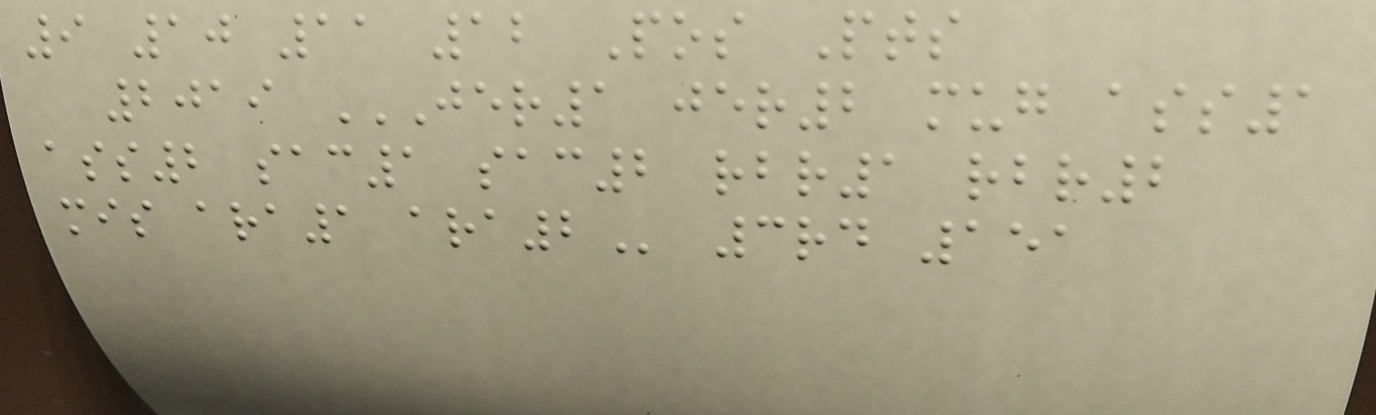9 10 11 12 Pos Pts
2019 JER1 JER2 MUG ASS1
ASS2 SAC1 SAC2 RBR1 RBR2
MIS ARA1 ARA2 3rd 151
